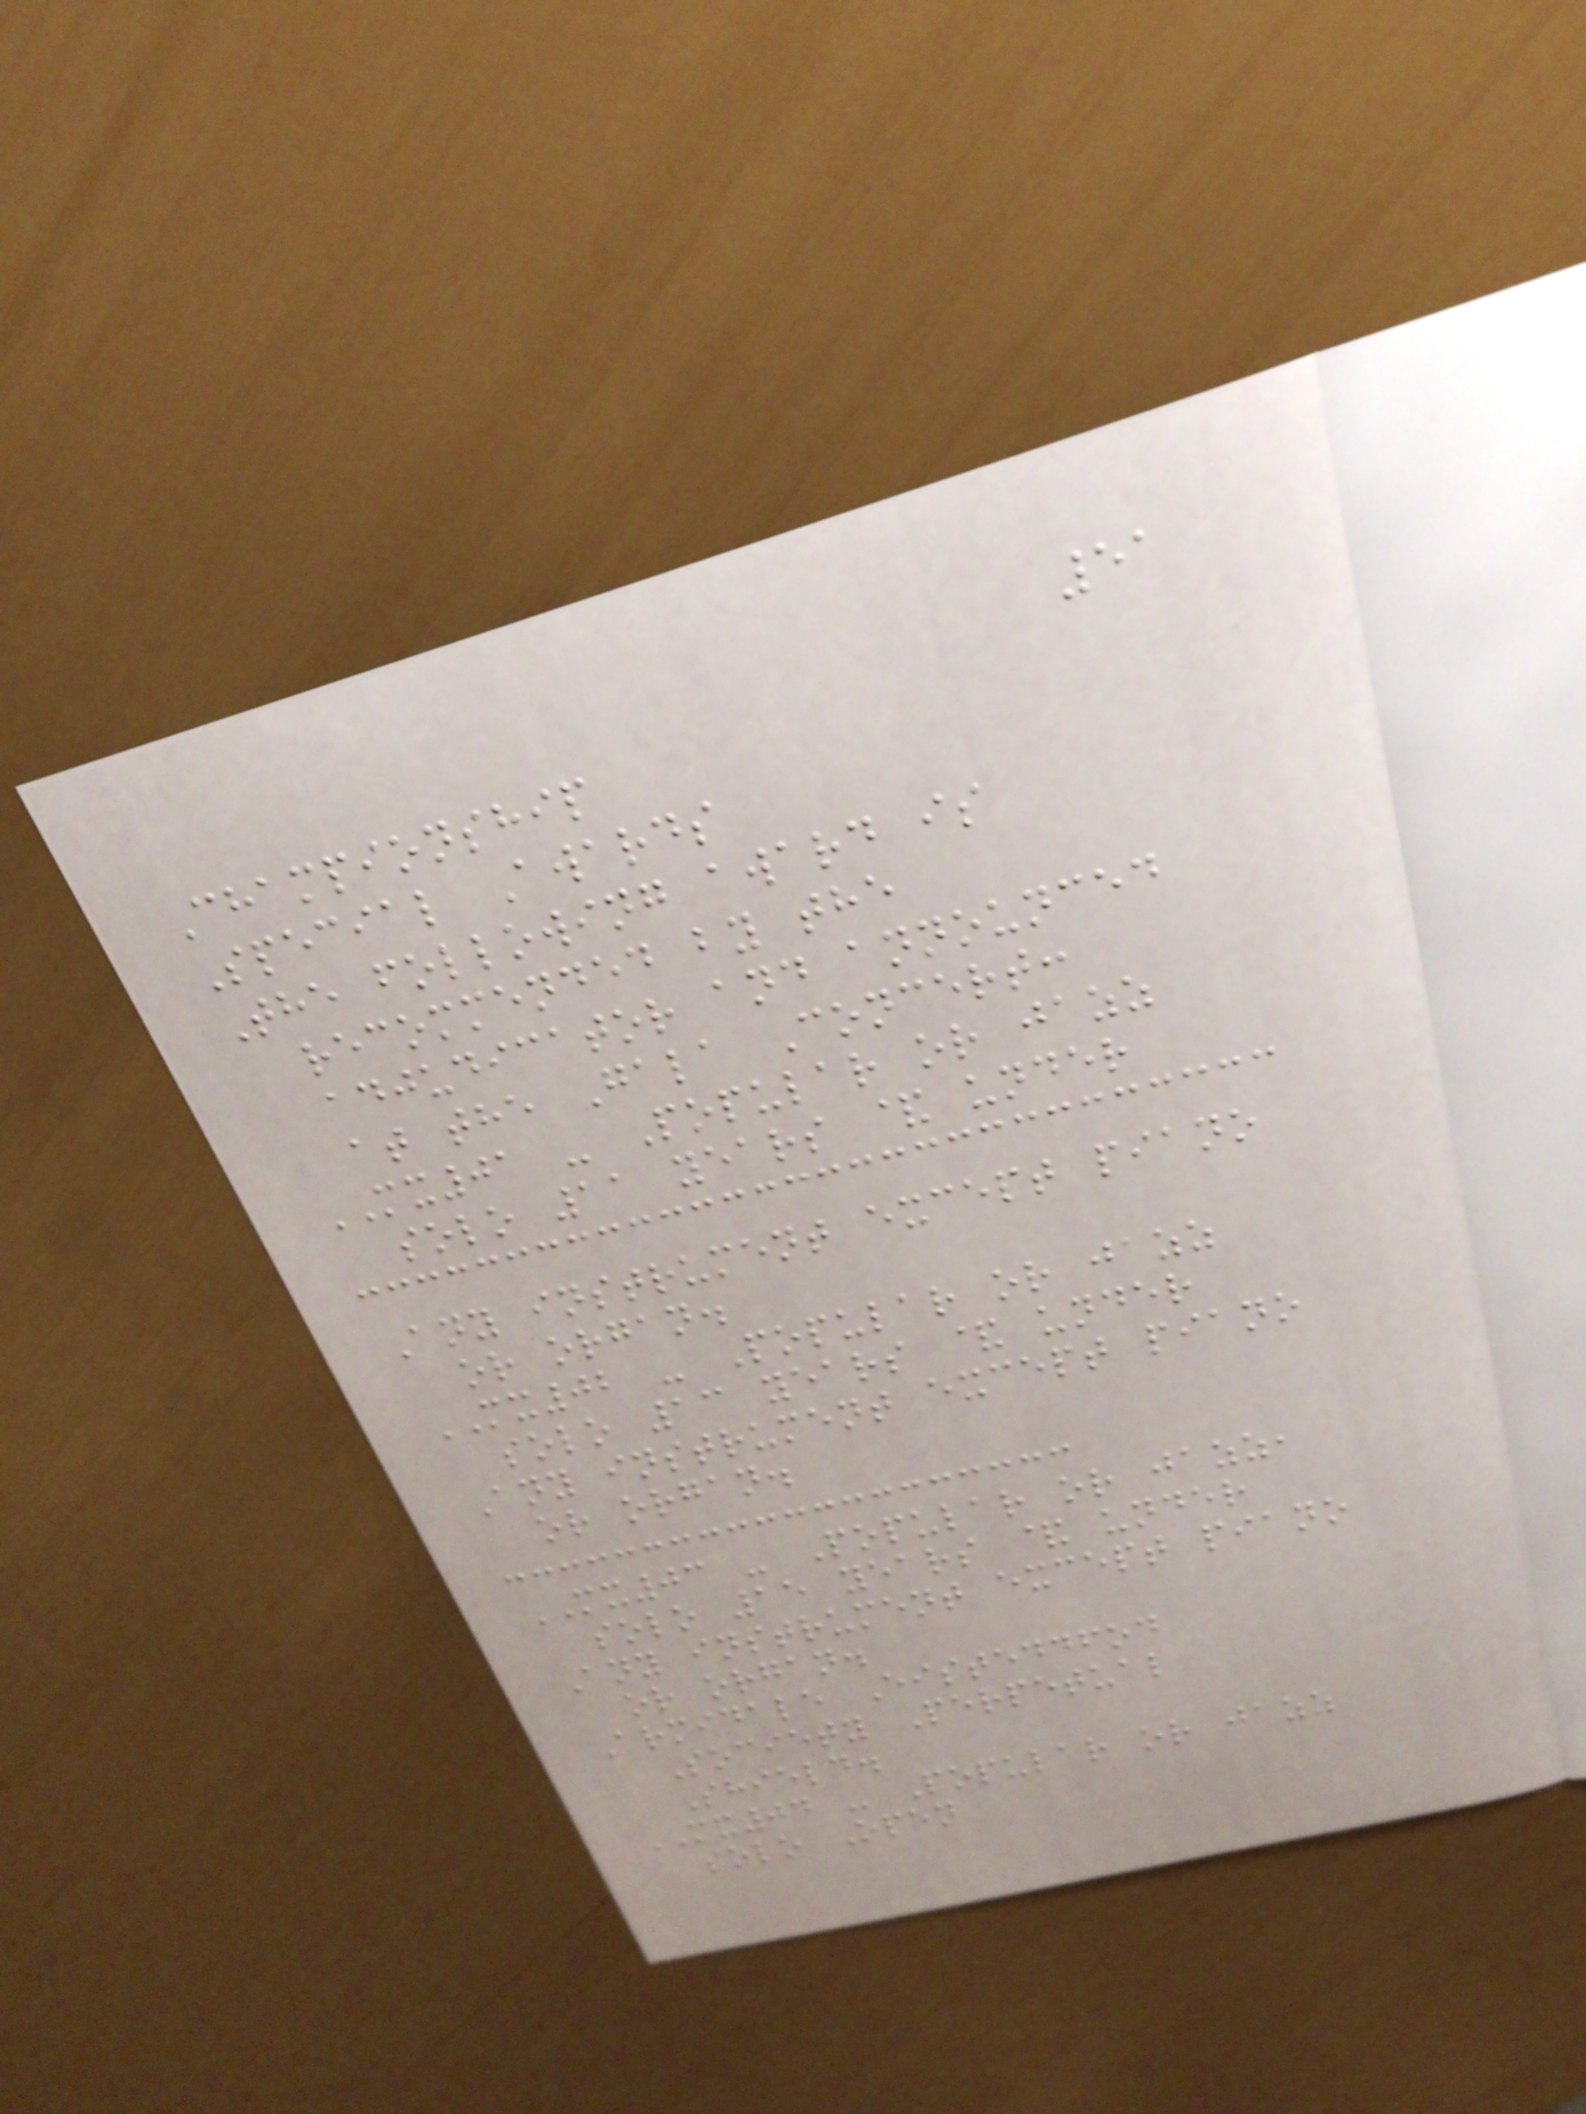51
Championship
Special Awards
The following award is
recommended by the
adjudicator and announced
at the Gala Concert:
MX01 - Popular or jazz
solo 11 years & under
Any instrument except piano
or organ.
MX02 - Popular or jazz
solo 13 years & under
Any instrument except piano
or organ.
MX03 - Popular or jazz,
solo 15 years & under
Any instrument except piano
or organ.
Armidale Eisteddfod
Society Perpetual
Shield.
MX04 - Popular or jazz
solo Open
